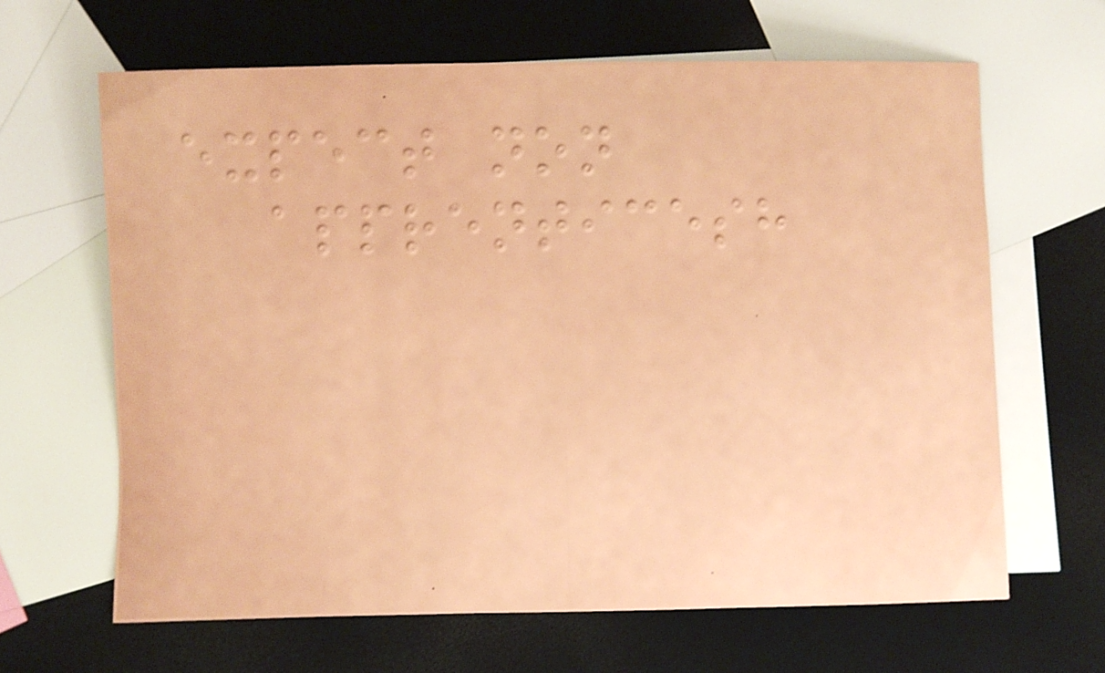expect non
apprenticesh
